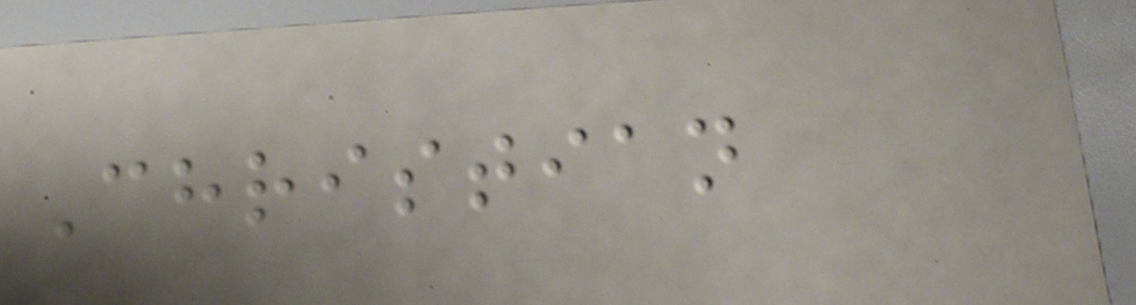Christian
